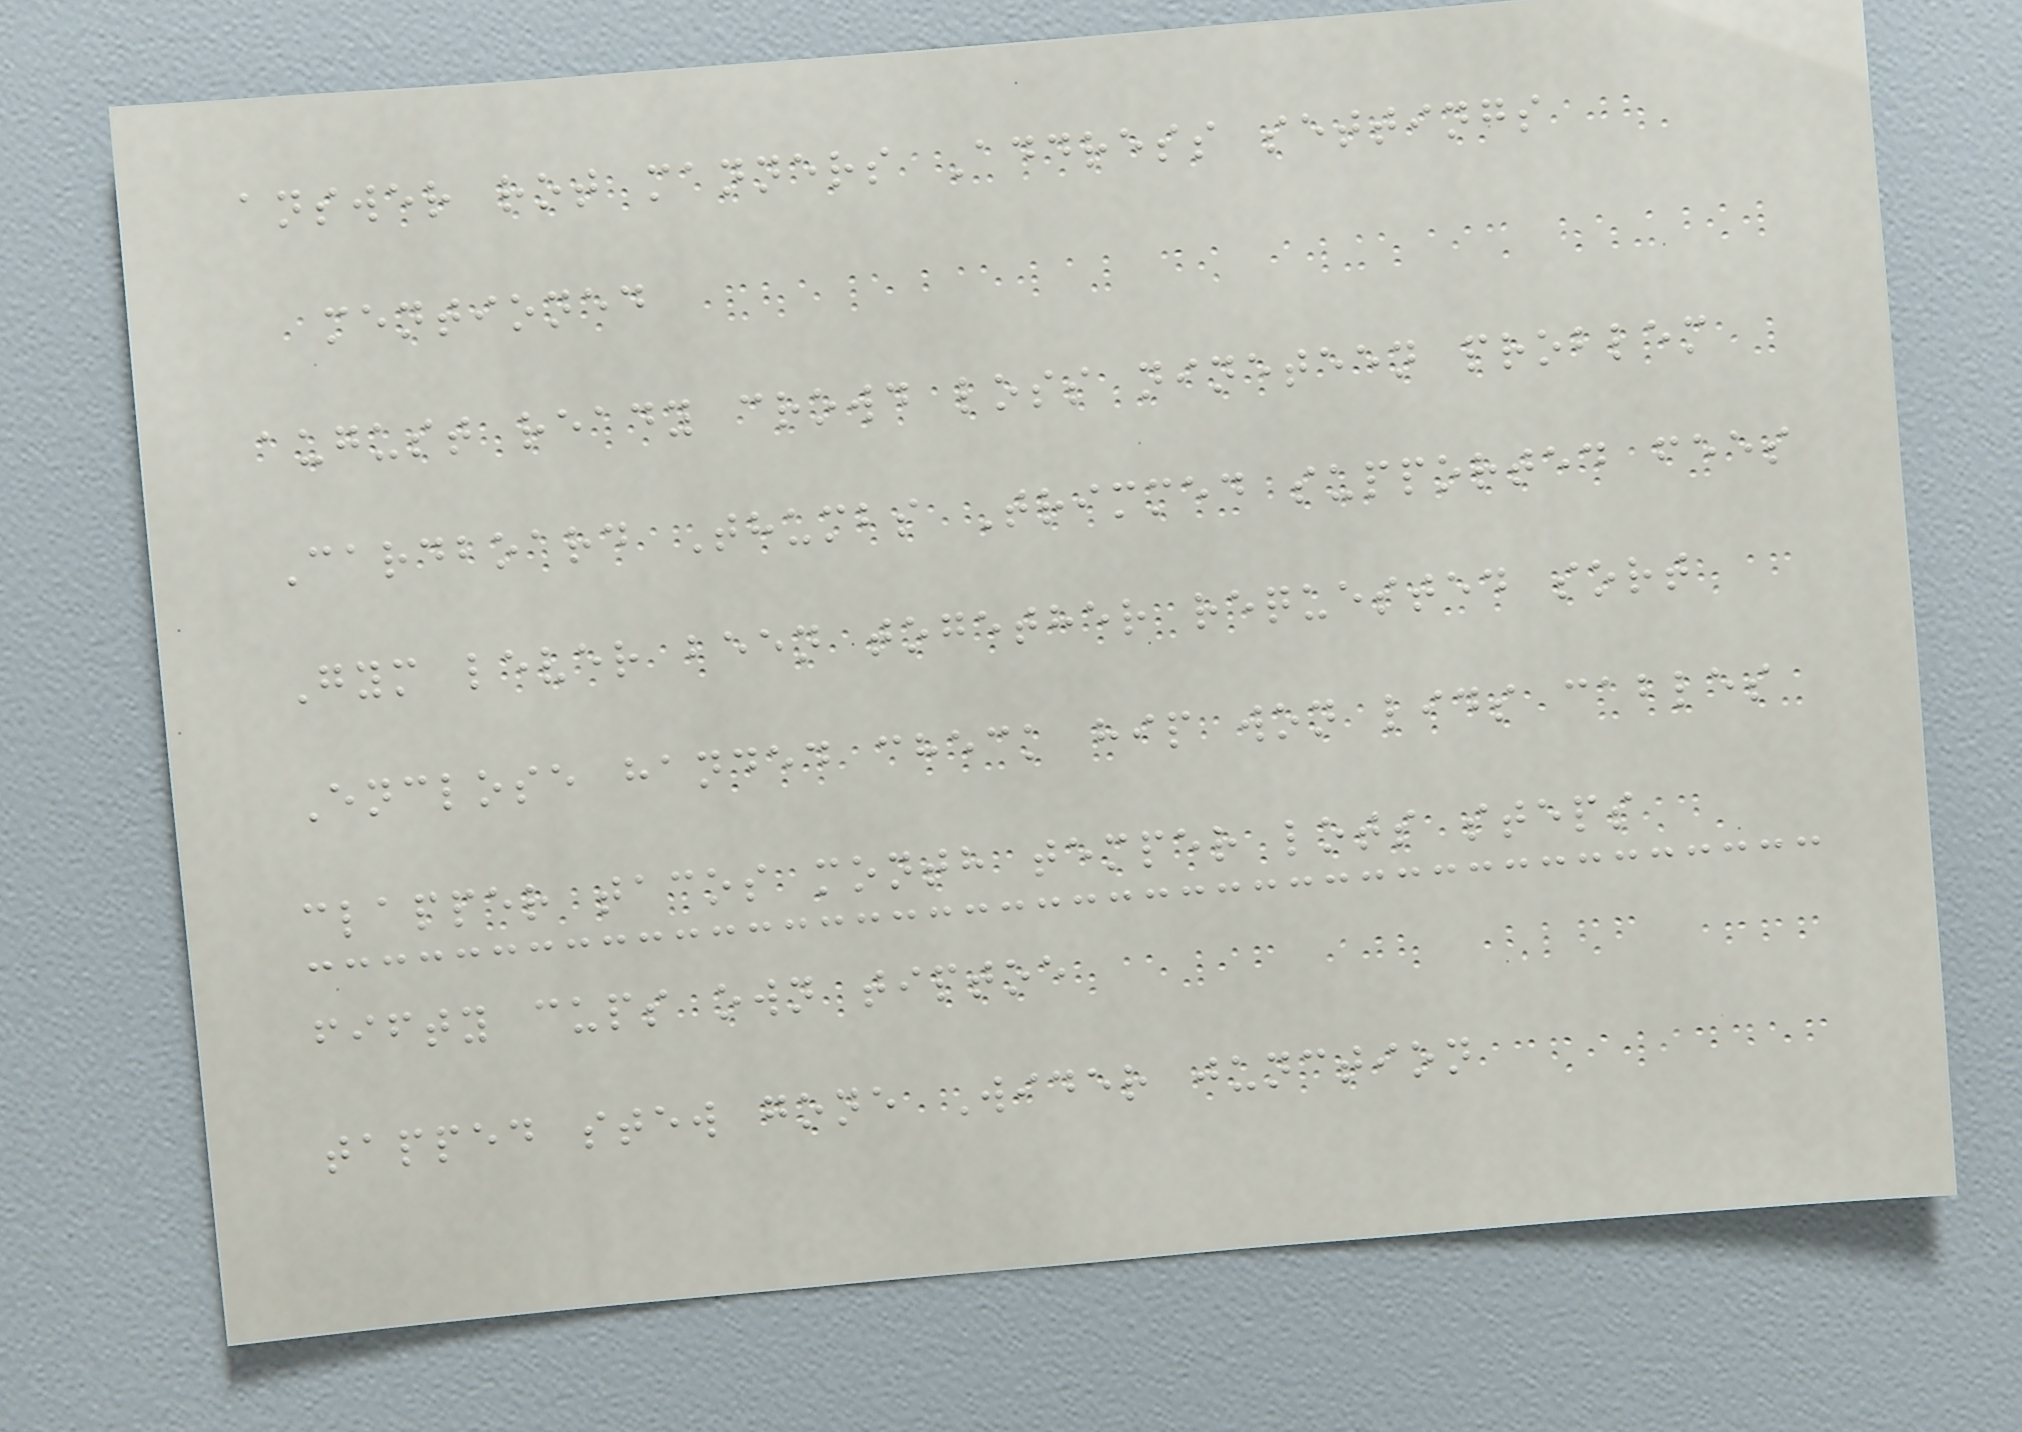answer rot manners Address settings
mentioned
august ready crowd loss nineteen problem
Cardboard Thumbs Trimmed supported fees
Gym lever been together requested sort
Enclose handed check hip won lids cables
clapper tacos month temper lots steps
fifty cups own tiptoe
tapped stew gone Wider junction
